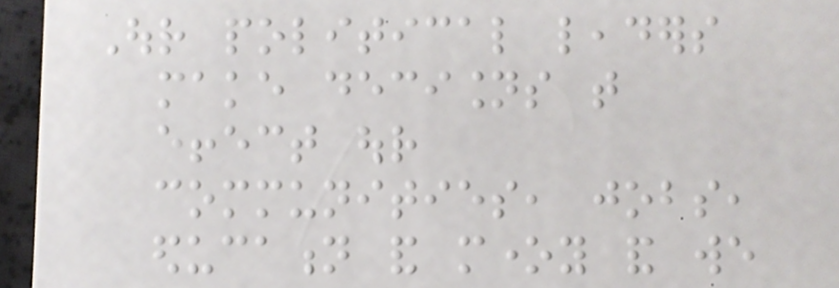Our political leaders
make decisions that
effect our
communities, jobs,
education and money and we
